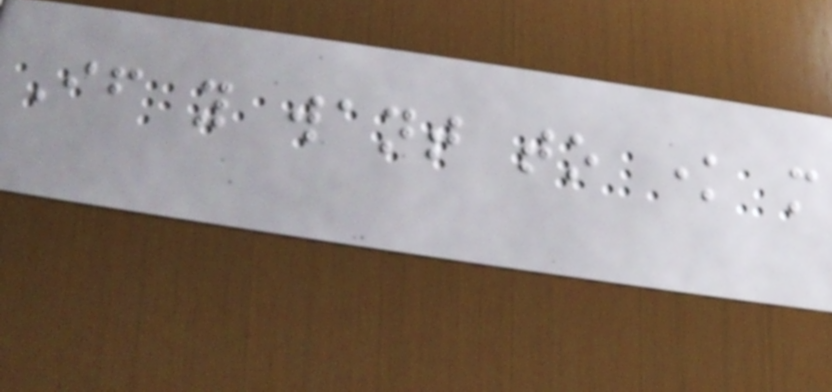If you want to know more
